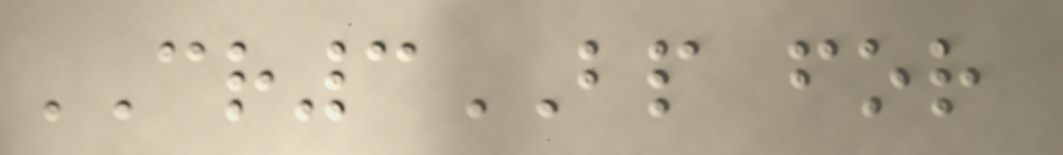CR3BP for
